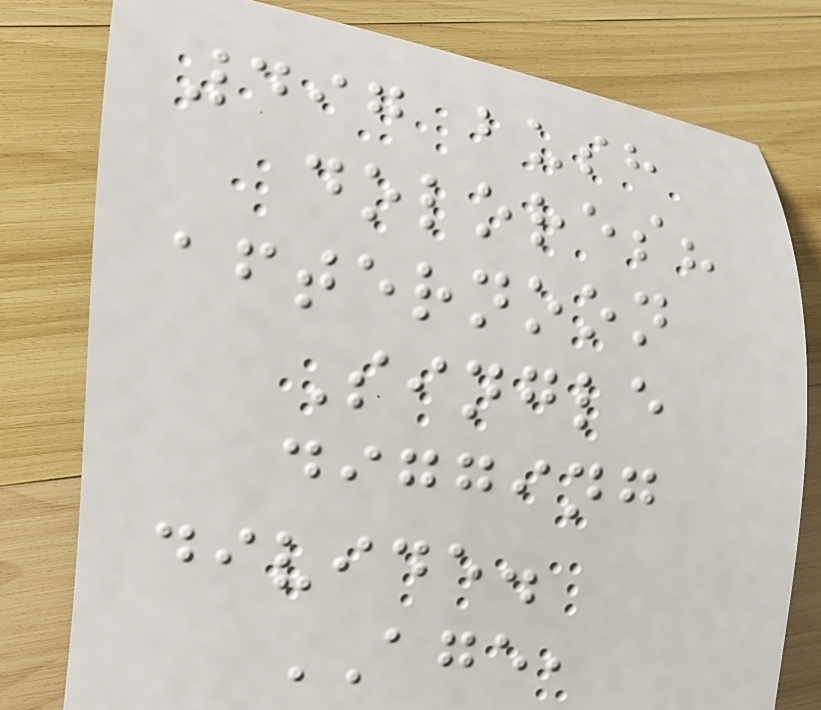497 bush
dolores?
afternoon
Single
digging
divide.
AGE,
